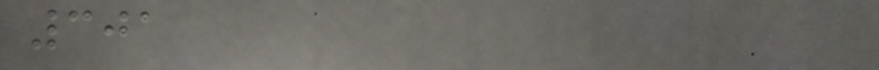301
